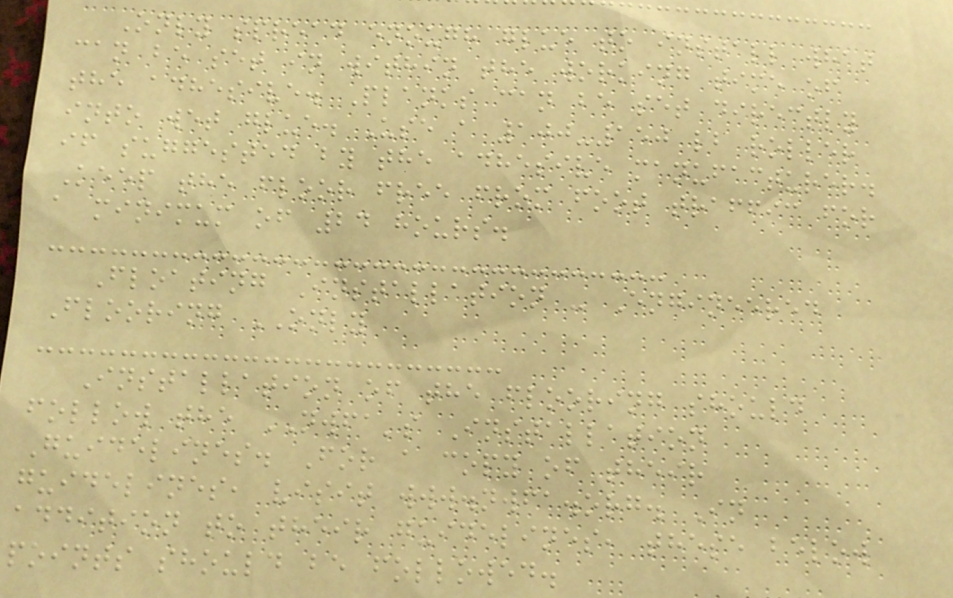Only spread enough glue to install what
can be set in within the working time of
the adhesive. Planks can be set directly
into wet glue. Use a 100-150 lb roller
if suggested by the adhesive manufacturer.
Keep the floor free from foot traffic for
a minimum of 24 hours.
Floating Installation - Engineered
Flooring ONLY
Installation of the flooring should
follow the NWFA's Installation
Guidelines. For a copy of their
guidelines, visit www.nwfa.org. In
addition to their guidelines, these below
points should be followed.
